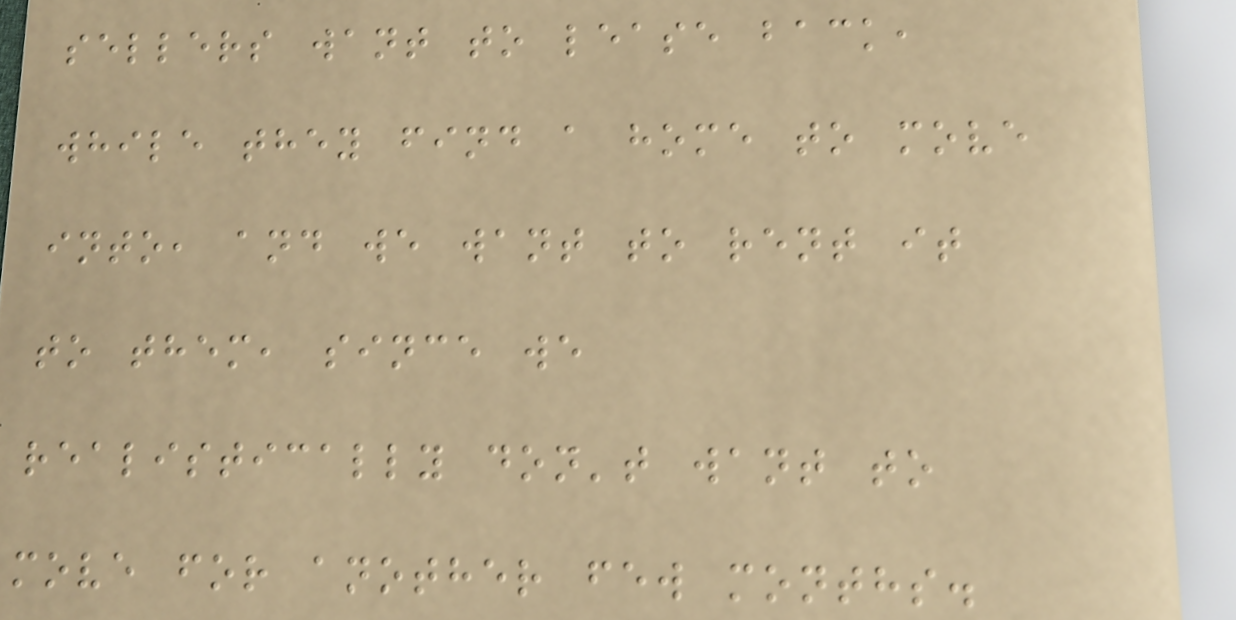sellers want to lease back,
while they find a home to move
into, and we want to rent it
to them, since we
realistically don't want to
move for another few months.
